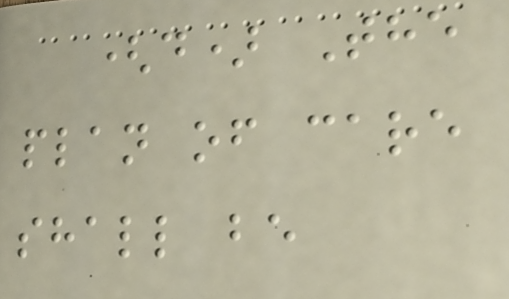(d) The
plan of care
shall be
